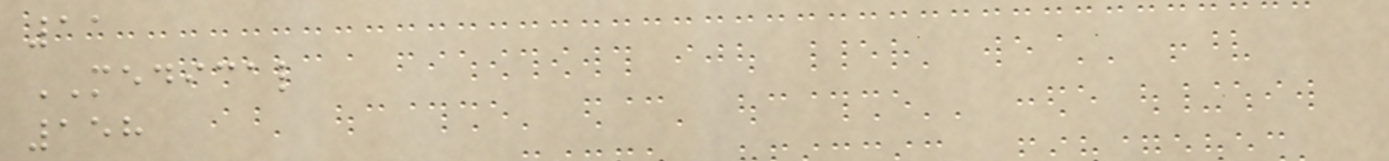11
MEDICAL
158
